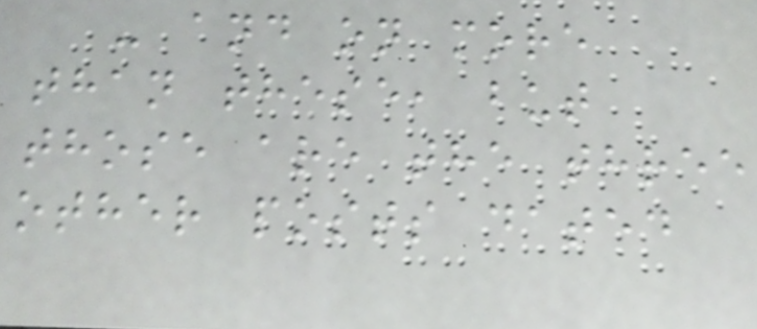- and on more
than these, but
those are the three
other posts dated
